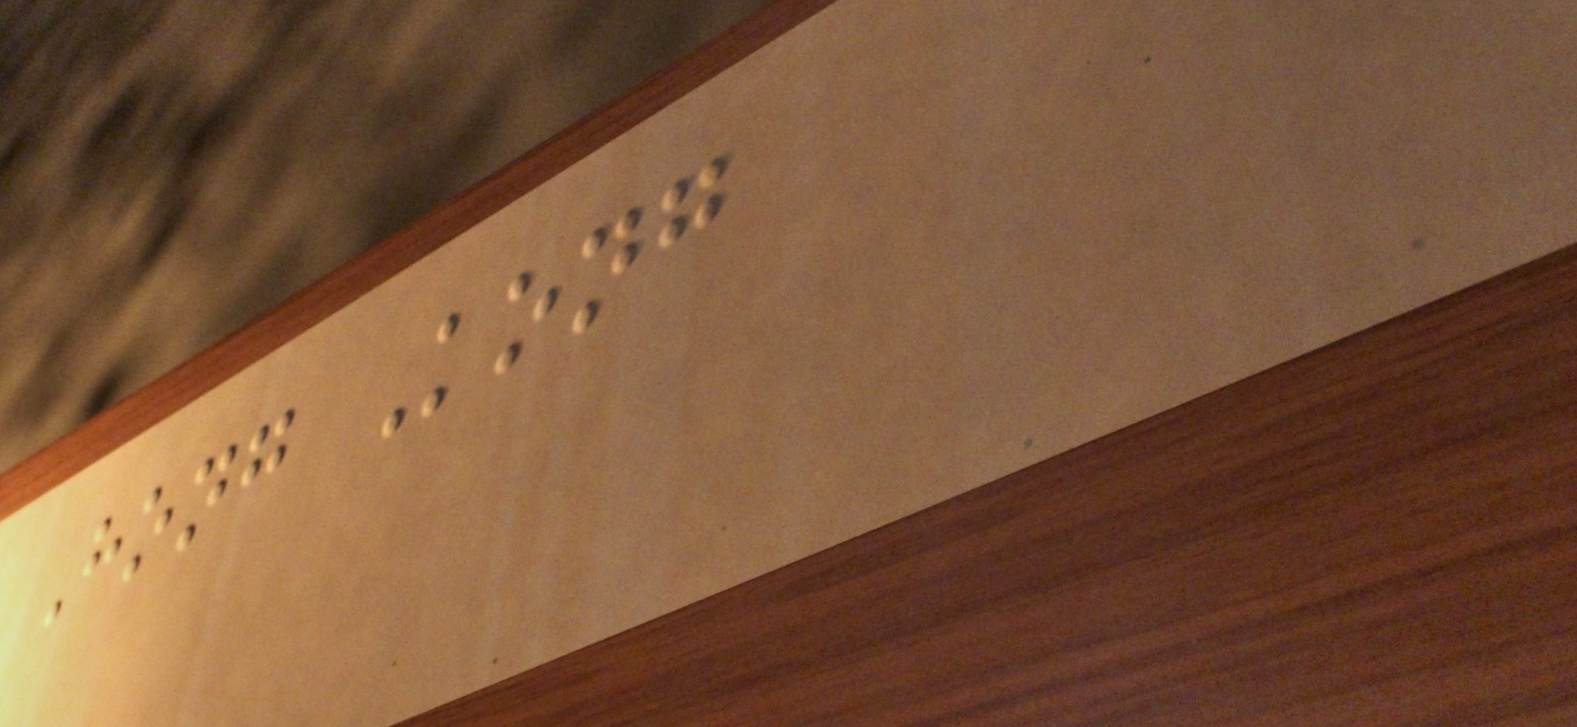Hong Kong
